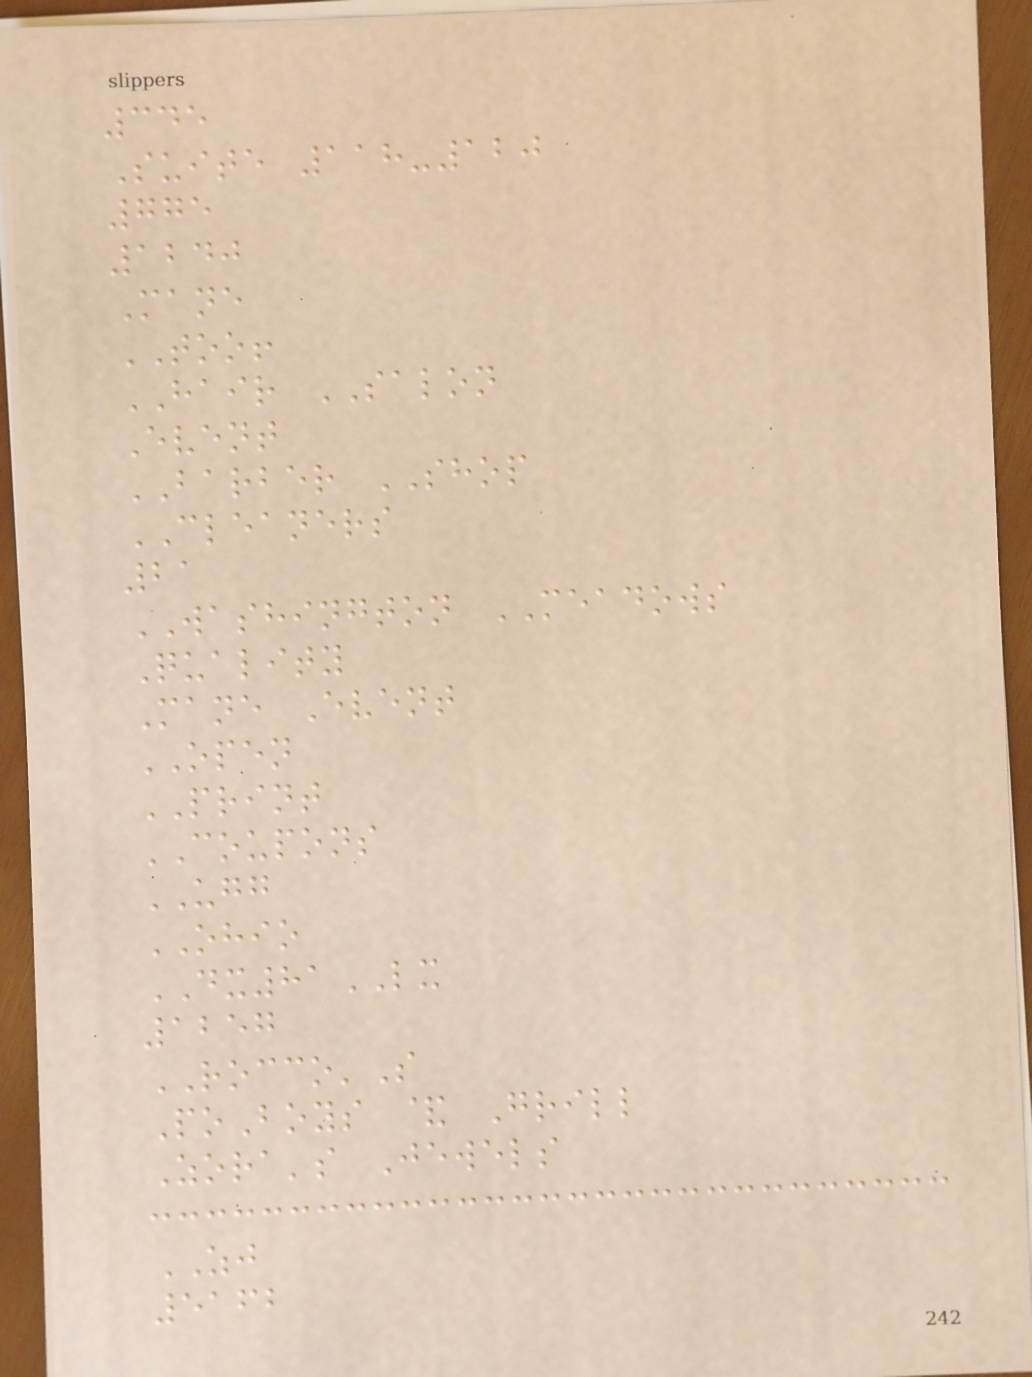345
Suite 118-120
775
1240
Mane
TOO!
HAIR SALON
Event
BARBER SHOP
CLEANERS
21
WASHINGTON MEADOWS
Quality
Mane Event
OPEN
PRINT
COUPONS
UGG
OHIO
DX81LX
1257
ROCCO'S
PoBoys & Grill
Zora's Jewels
ZJ
5162
